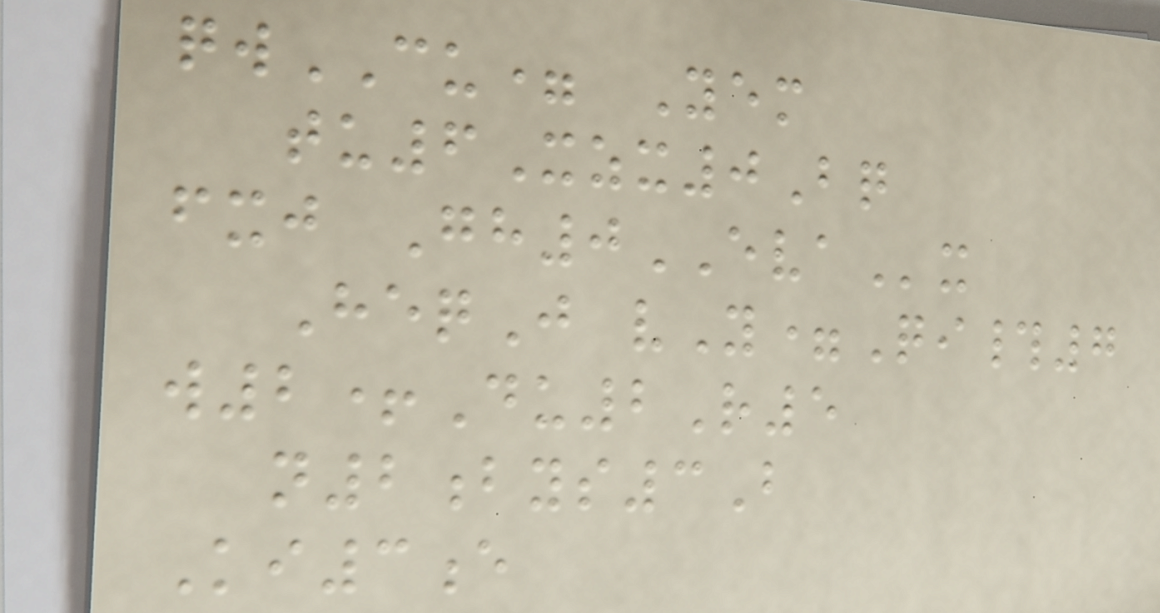qwCU= Yem
tu6Xzx0Bq
fxj Gh0EVAx
HeqJ vY=Qi#7
w2+Du2R5
n2bys3B
Ki3e
